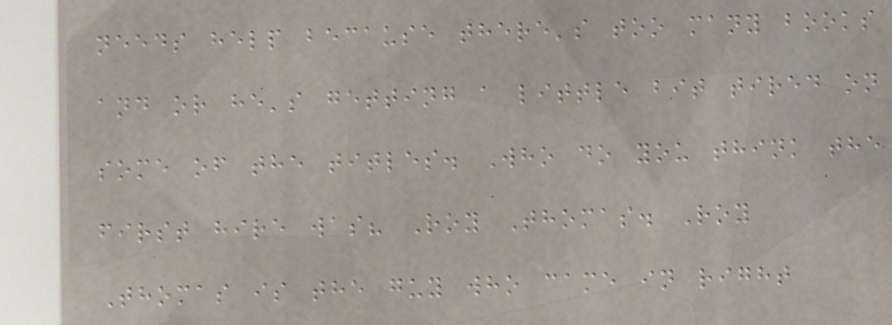needs help because there's too many books
and or he's getting a little bit tired on
some of the titles. Who do you think the
first hire was? Roy Thomas. Roy
Thomas is the guy who came in right
